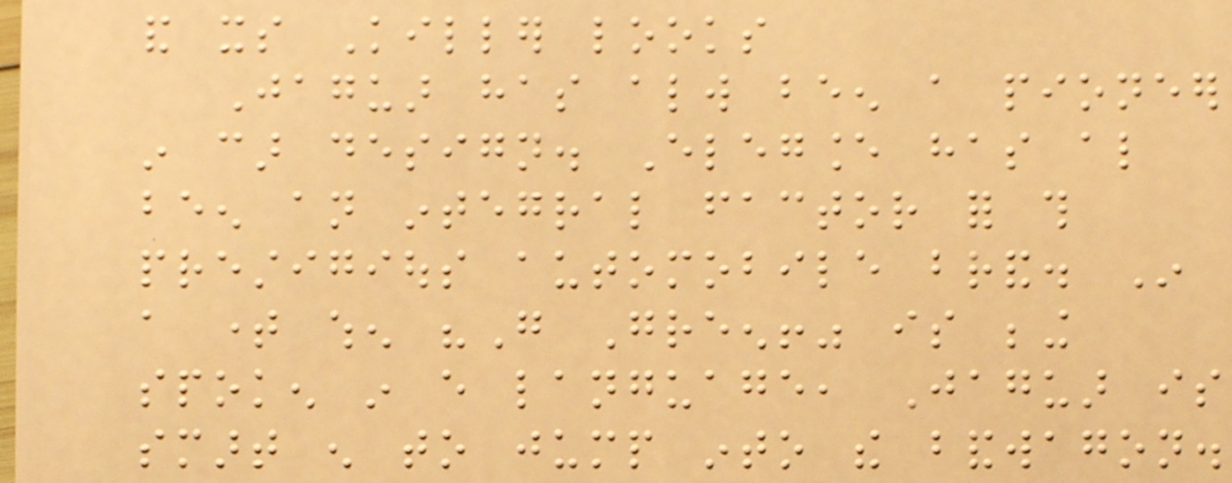and its Killer looks
Jaguar has always been a pioneer
in car design. Elegance has also
been an integral factor for this
prestigious automobile brand. In
a time when "Go Green!" is being
spoken in every language, Jaguar is
smart enough to jump into the bandwagon.
